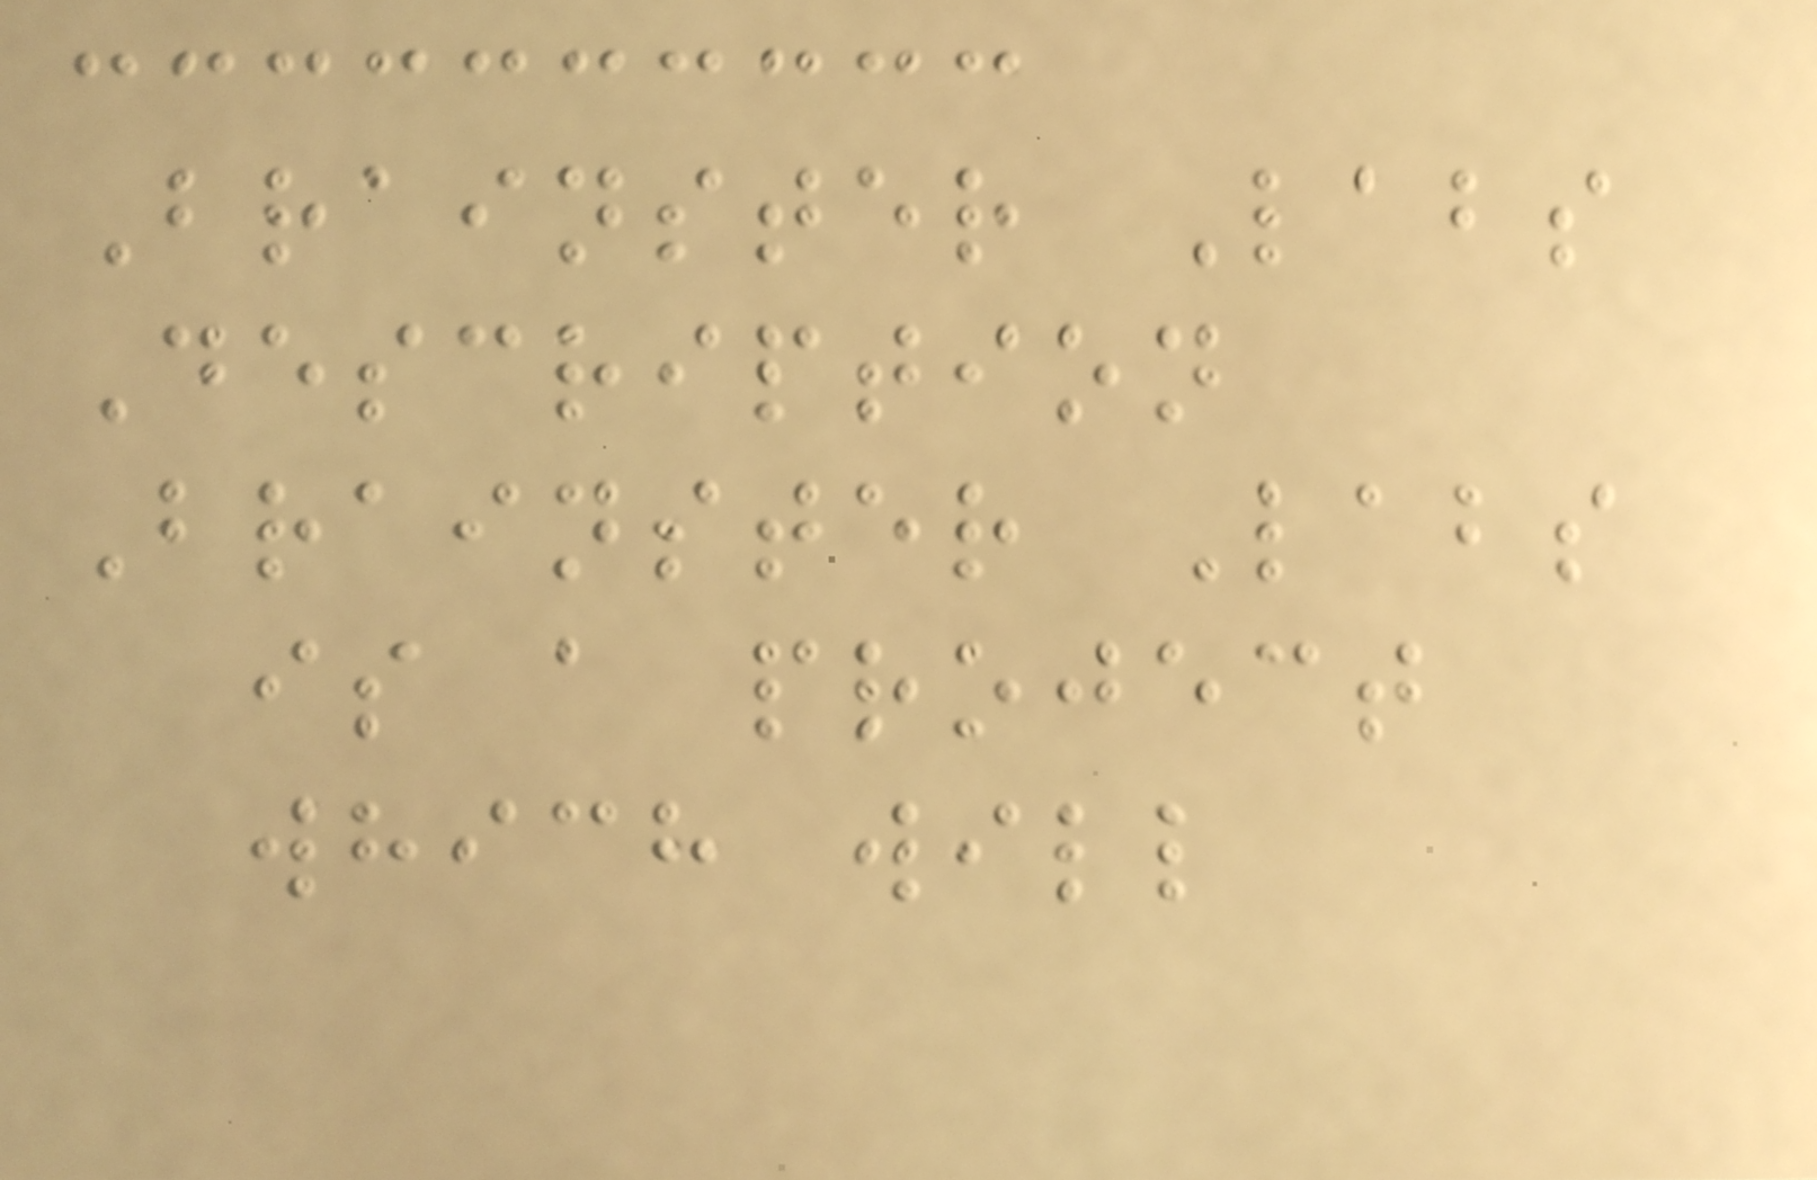Brainster Labs
Description
Brainster Labs
is a project
which will
